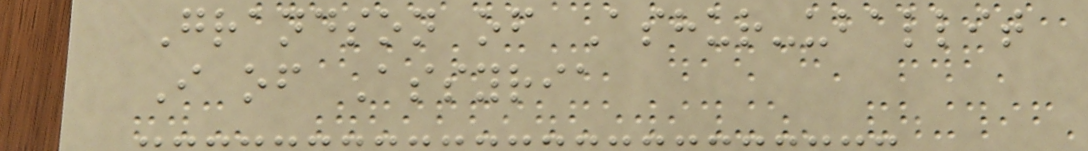Grandson of Ashur-uballit
I of Assyria
